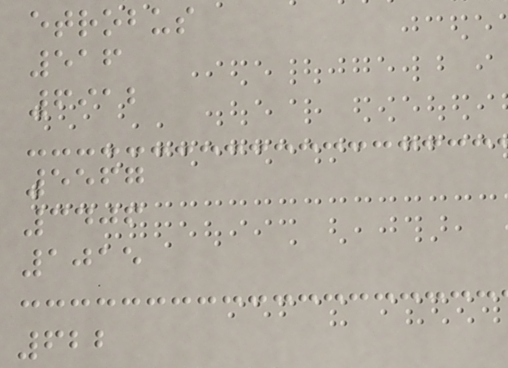etrobus
516
6912
5567
3406
1015
622
